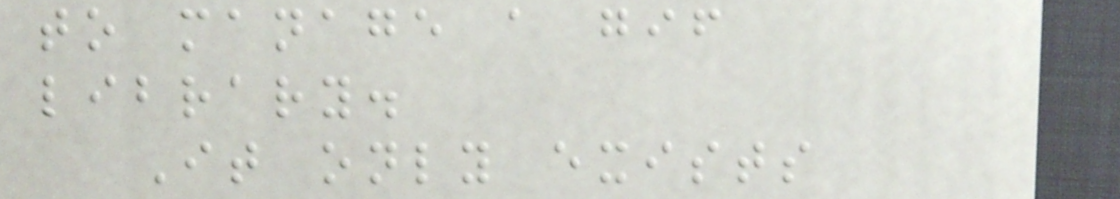to manage a gif
library.
It only exists
